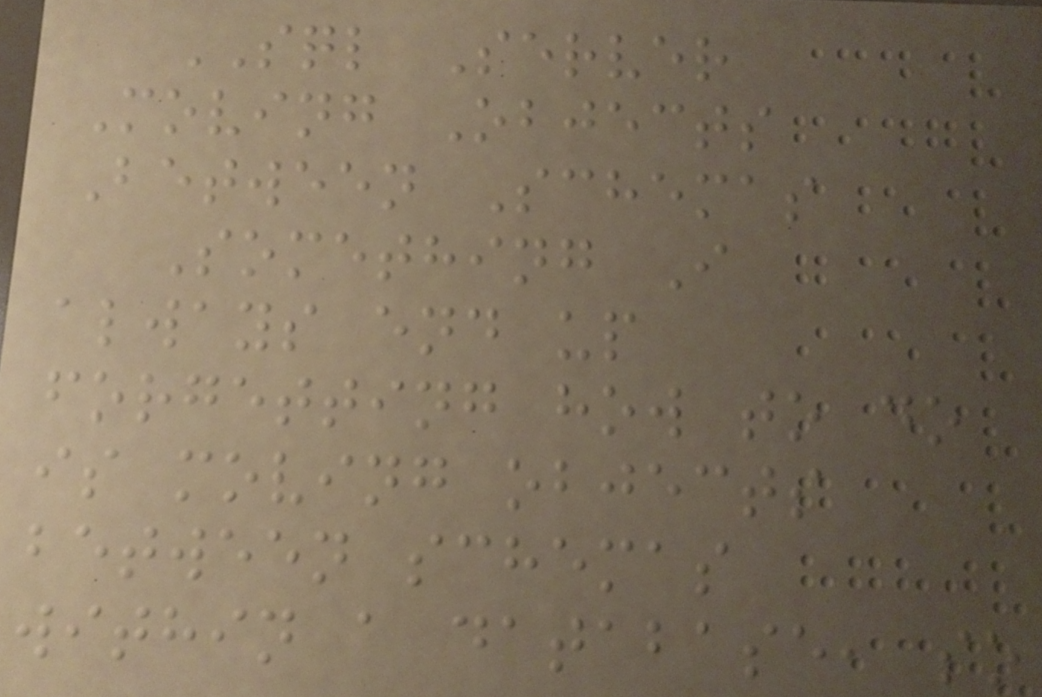SQL Server
Moving Objects
Between Schemas
Something I
always end up
forgetting how to do
is moving objects
between schemas
within a database, so
